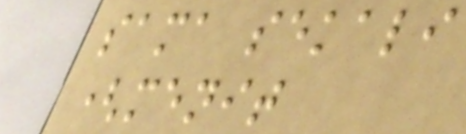sama sekali
(menit
